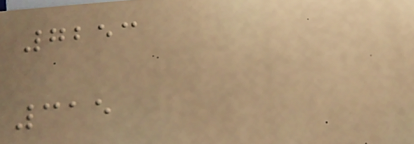7253
315
